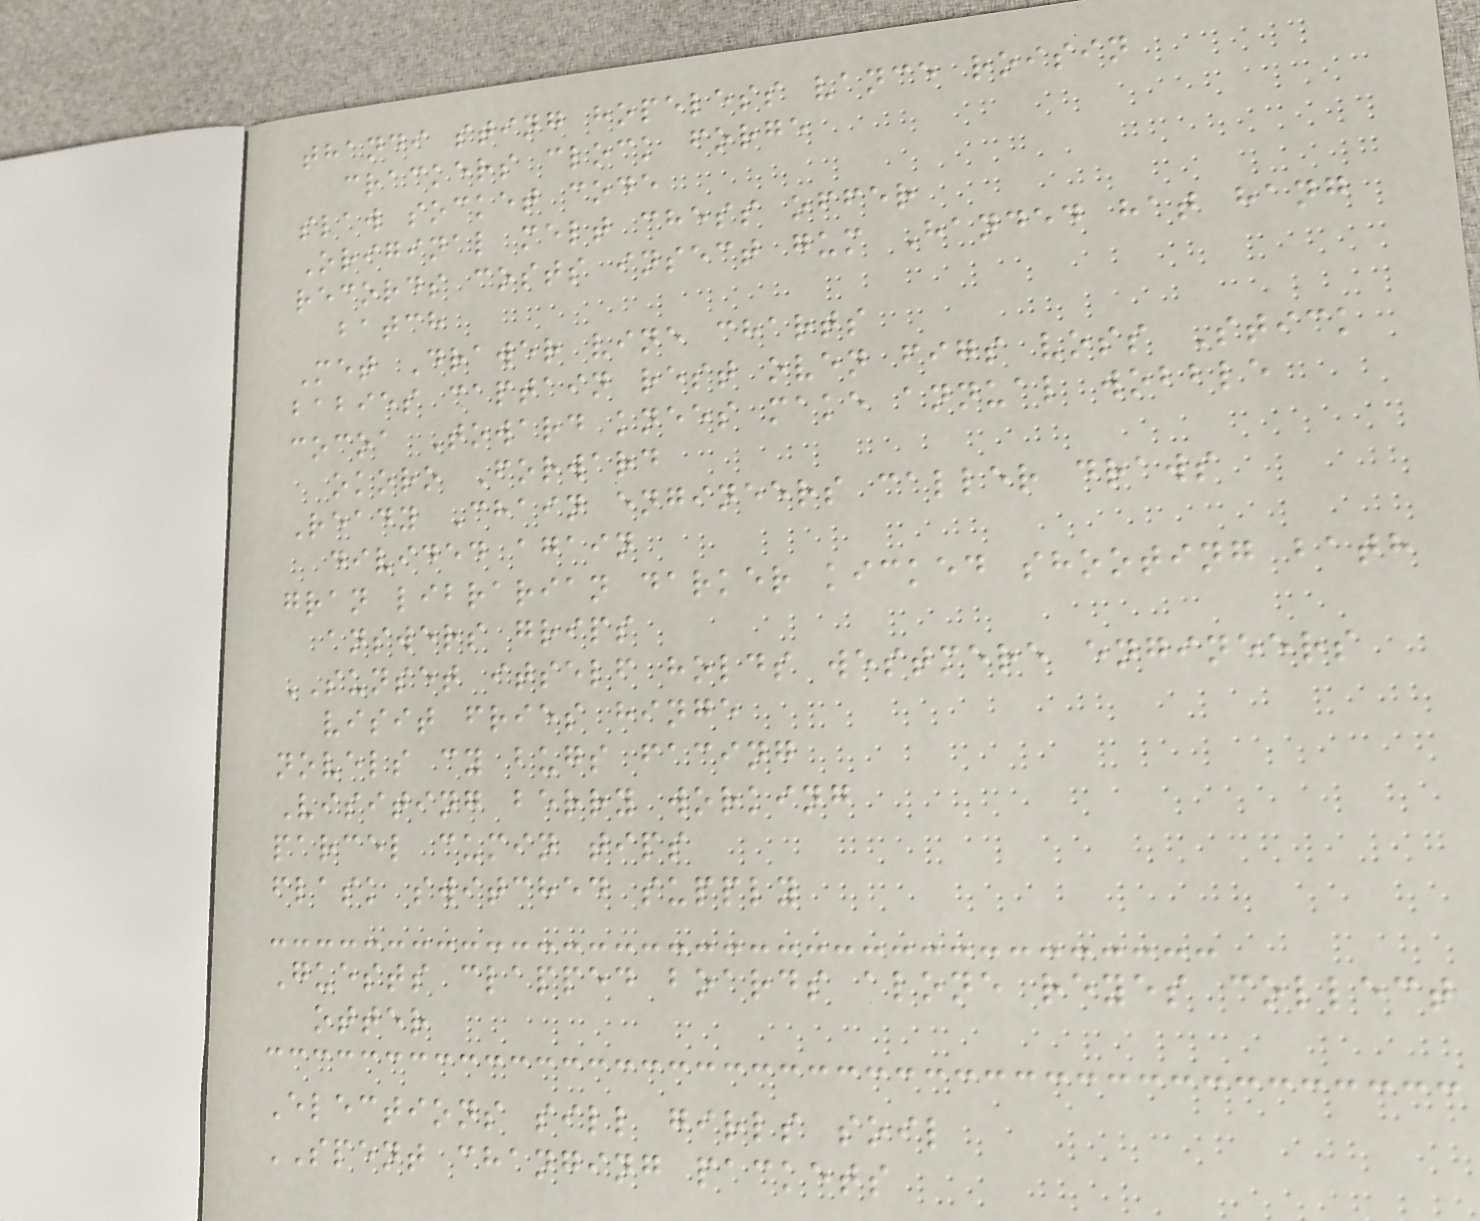thandi sting hopeless vance roisin
crackers clock forge
slaw socket code
Original melt chess offer
records costs insect gum Handed hat hang
batch
Met Drawer vine charts
babies captain rest oven figs voss Stick
cocoa Toward knees make annual wobble
okoro Forward
Ready Chain engineers caller draws
divided again
gran librarian darker kicked shooting bath
answers grips
SUNSET itself holds westmere engineers
visit fries hinge
novels cy bugs facing
Visiting berry working
parcel cumin tips
flask switched supply
Guests clapped boards alone reyes collect
otter
Elections sill girls soil
SPENT changing packets
